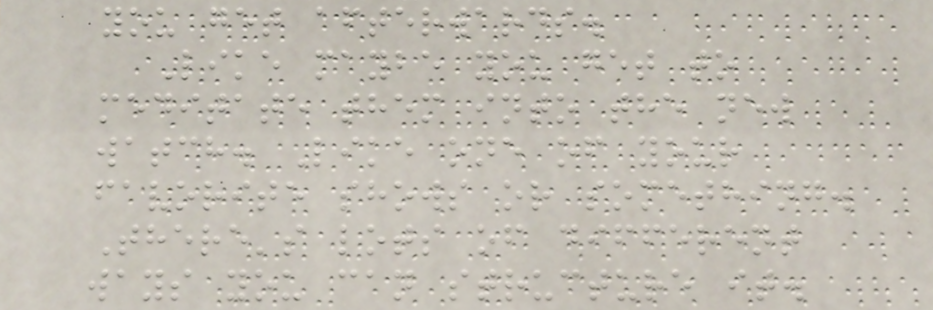you get afterwards.
Like maybe you get to
meditate them into the new
watch. Like one of your
favorite shows or something.
There's lots of different
ways you can structure it.
